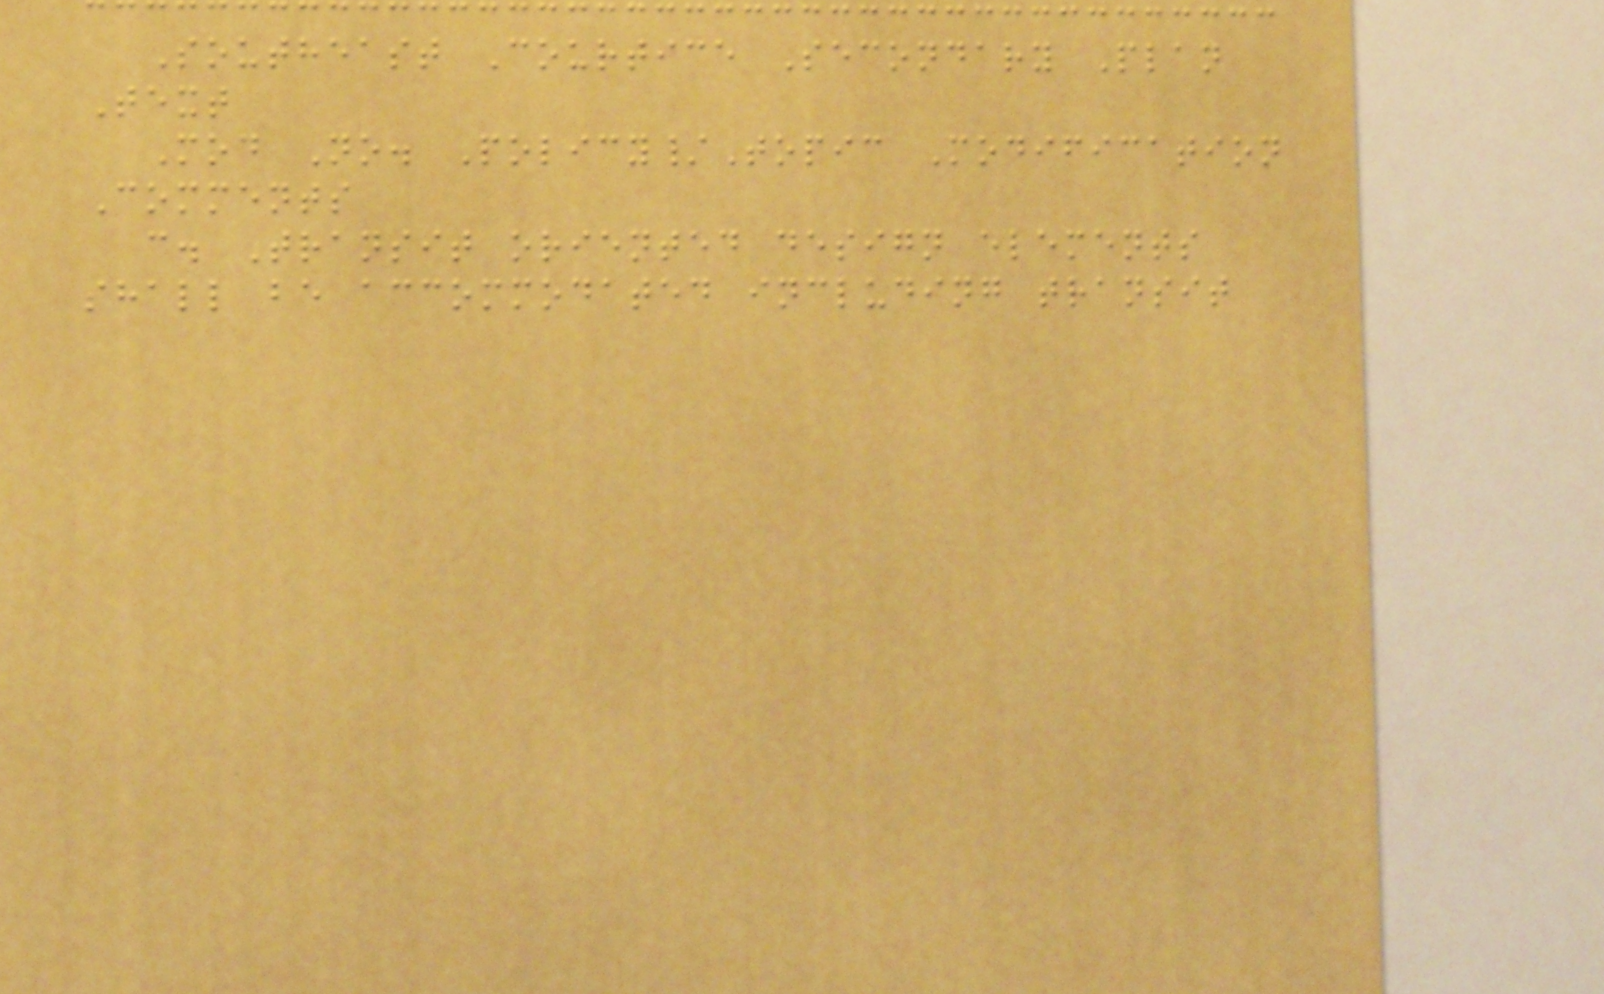Southeast Courtice Secondary Plan
Text
Mod No. Policy/Topic Modification
Comments
c. Transit oriented design elements
shall be accommodated including transit
